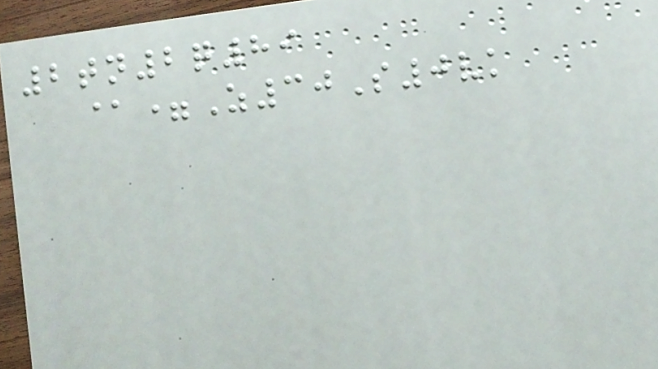2tn2q89
@=Z30S0vk
